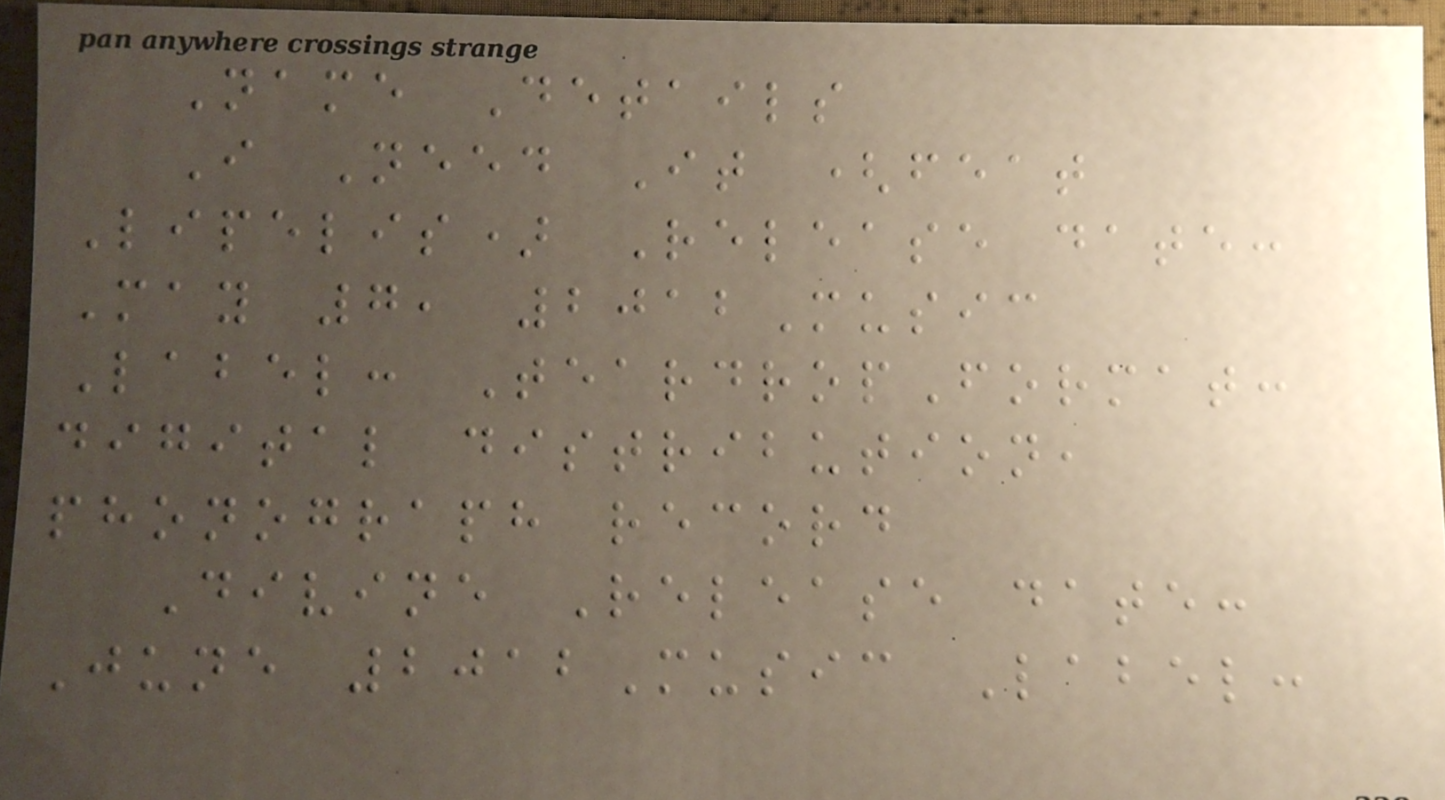Name Details
I Need It (feat
Lipelis) Release date:
May 7, 2012Music
Label: TeardropFormat:
digital distribution,
phonograph record
Divine Release date:
June 2012Music Label:
